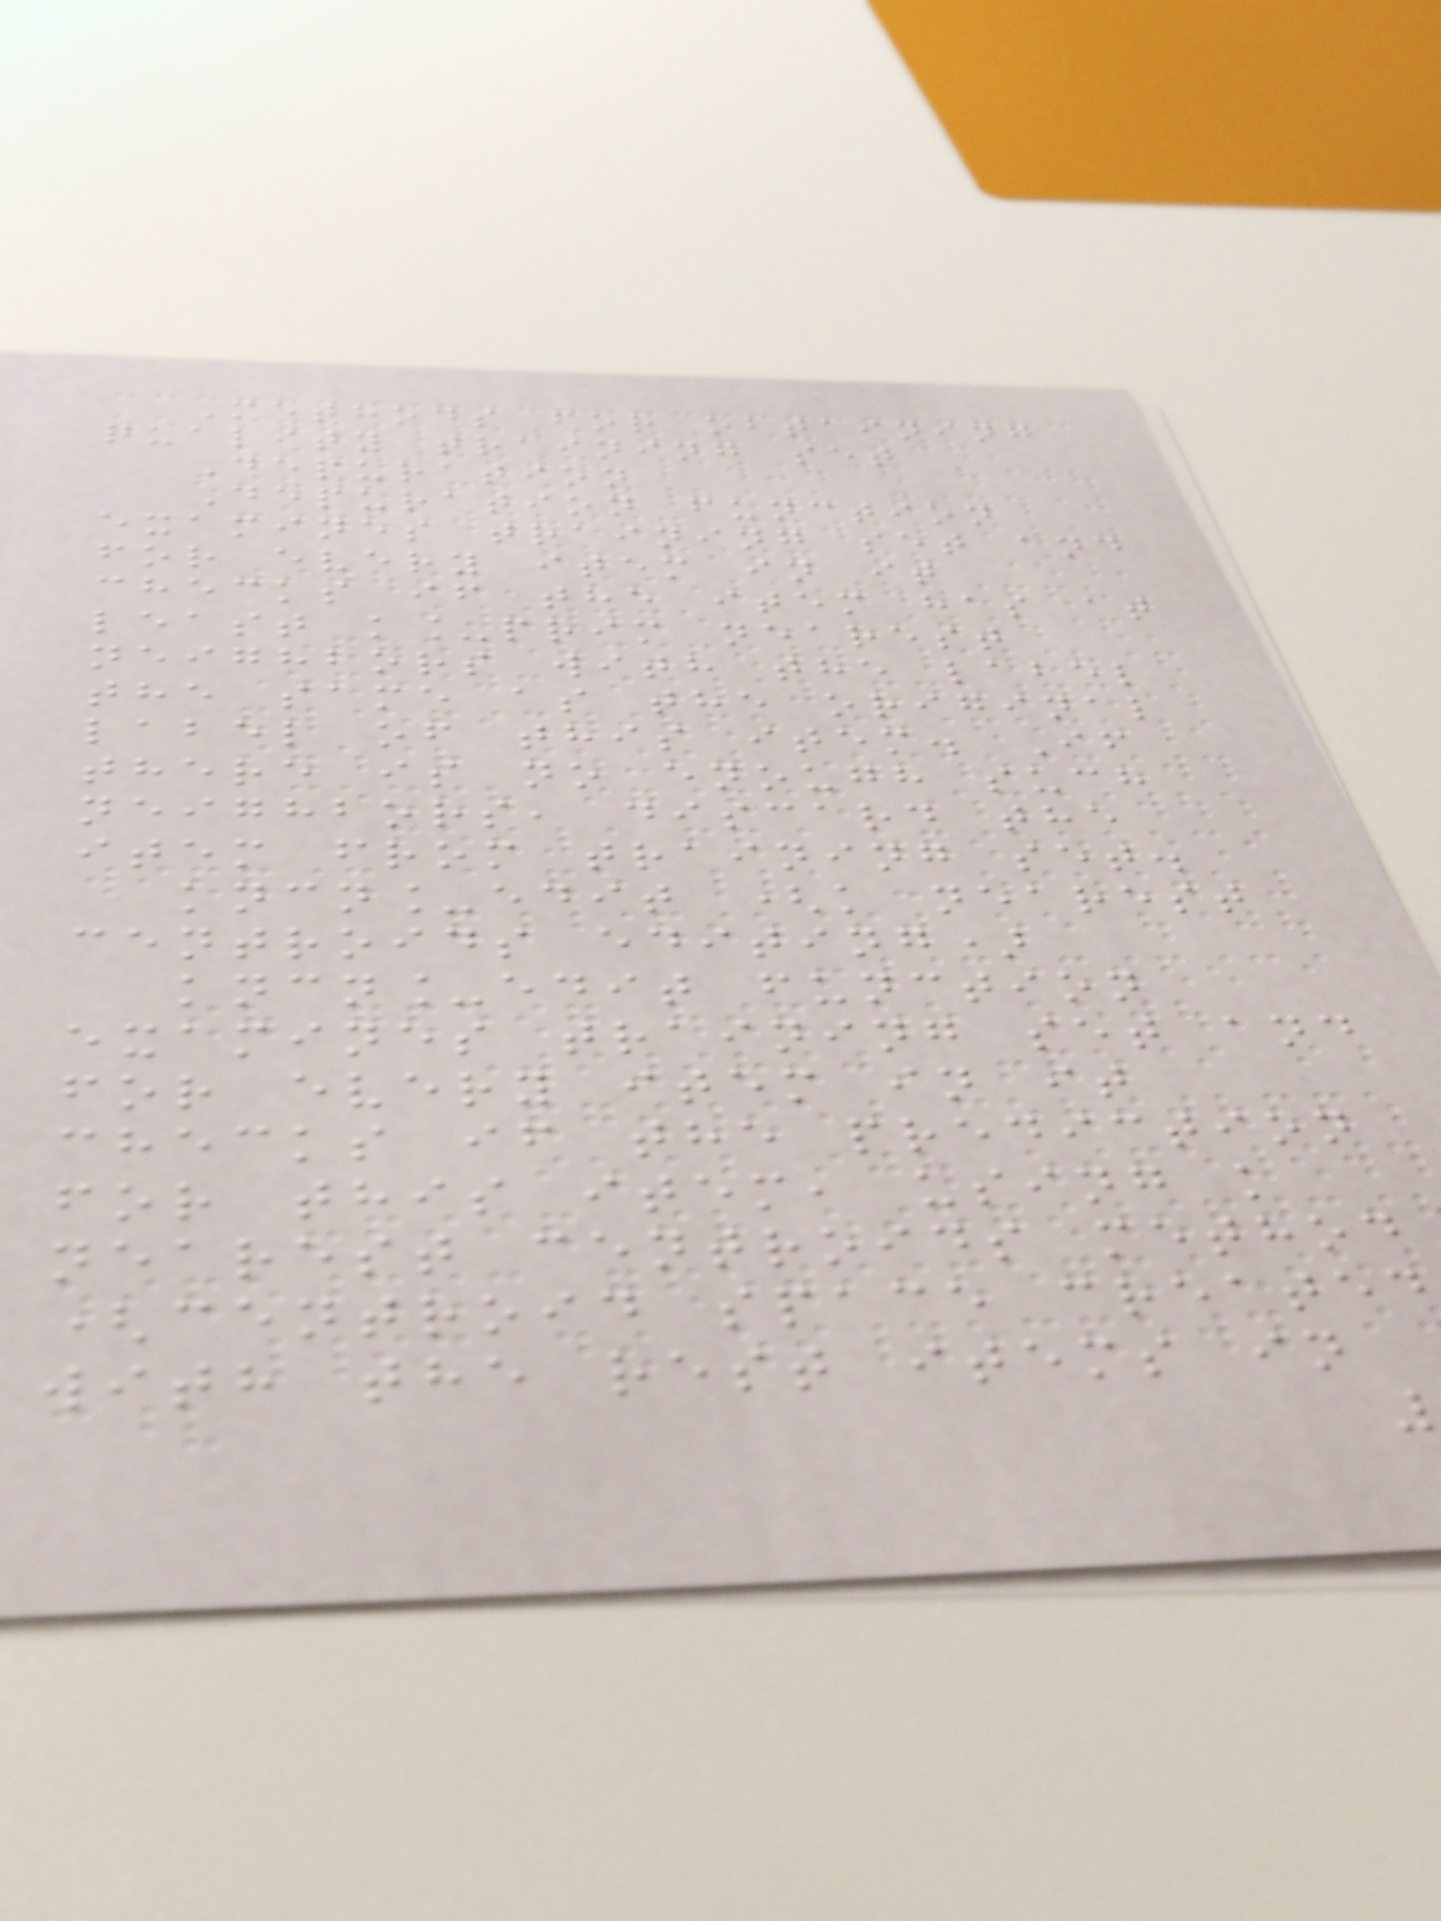Methods for obtaining
quality training set
Depuration
Depuration function
examines training set and
for every item in it
checks if the item has at
least k_prim nearest
neighbors with the label
the same as the original
label of this item. If
there is no enough such
neighbors, discard the
item from training set.
kncn_edit (k nearest
centroids editing)
kncn_edit function
examines training set and
for every item in it
checks if the prediction
for this item, using k
nearest centroids method
(centroid space created
with the rest items in
